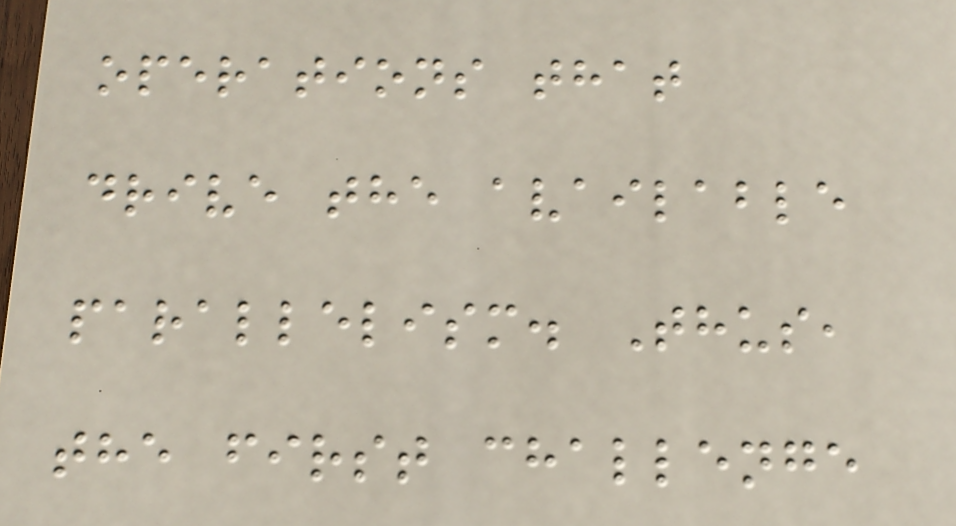operations that
drive the available
parallelism. Thus,
the first challenge
